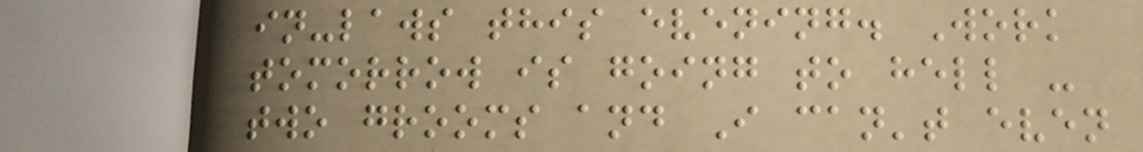in-laws this evening. Work
tomorrow is going to hell -
two grooms and I can't even
